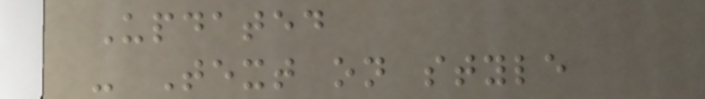Updated
- Text on style
